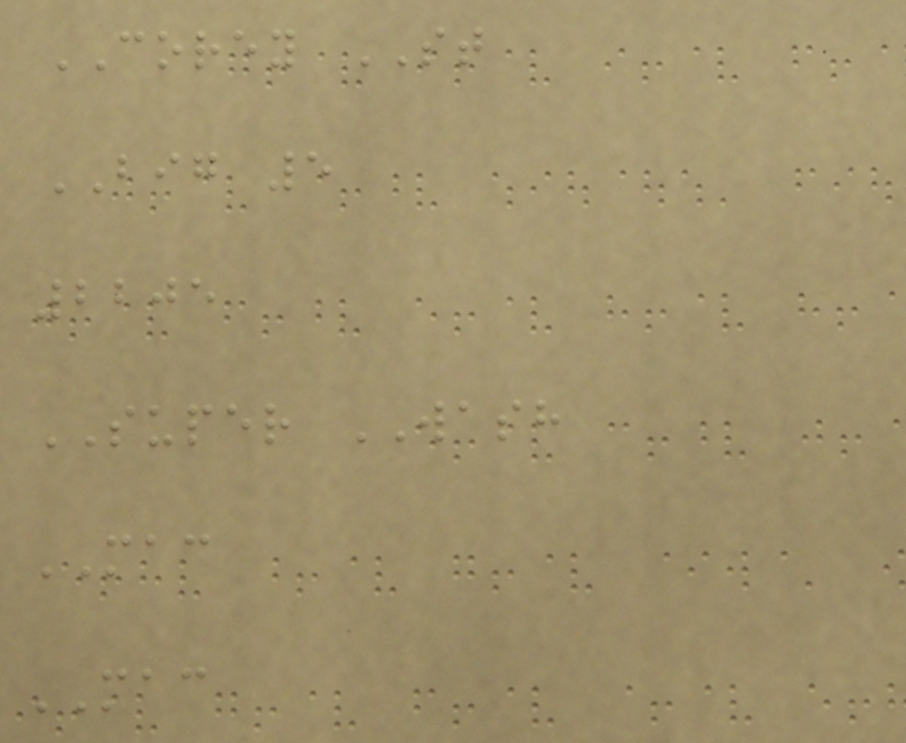COREY ST
BIG 5
2205
SUPER WASH
MAC
MAC
